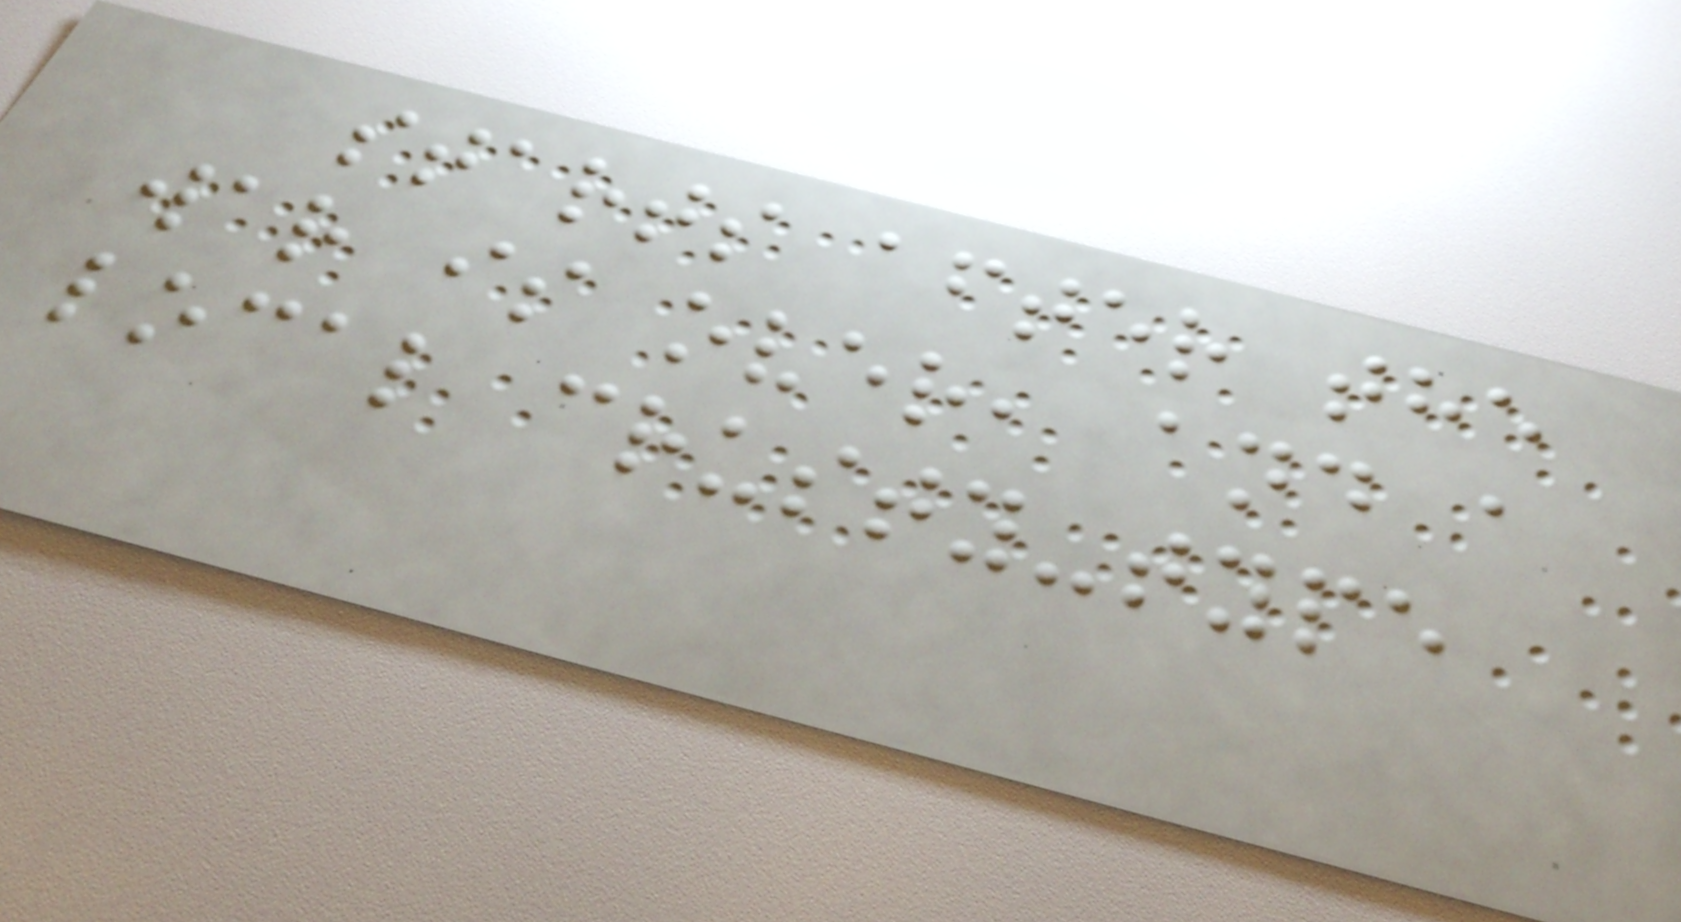starts after the
war is over, and a
local crusty-type
